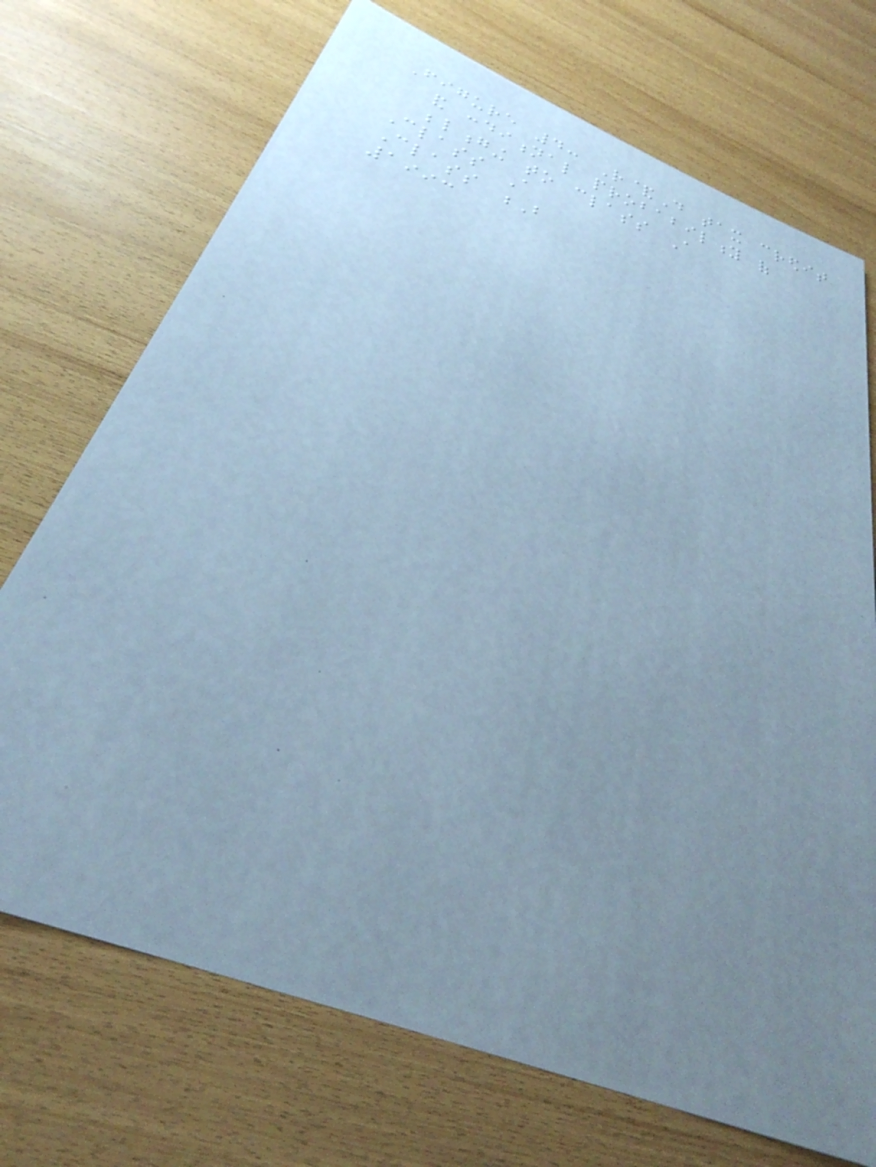Figure 4: R&D tax credit
and conditional probability of
belonging to class A
Class A
Class B
1993
